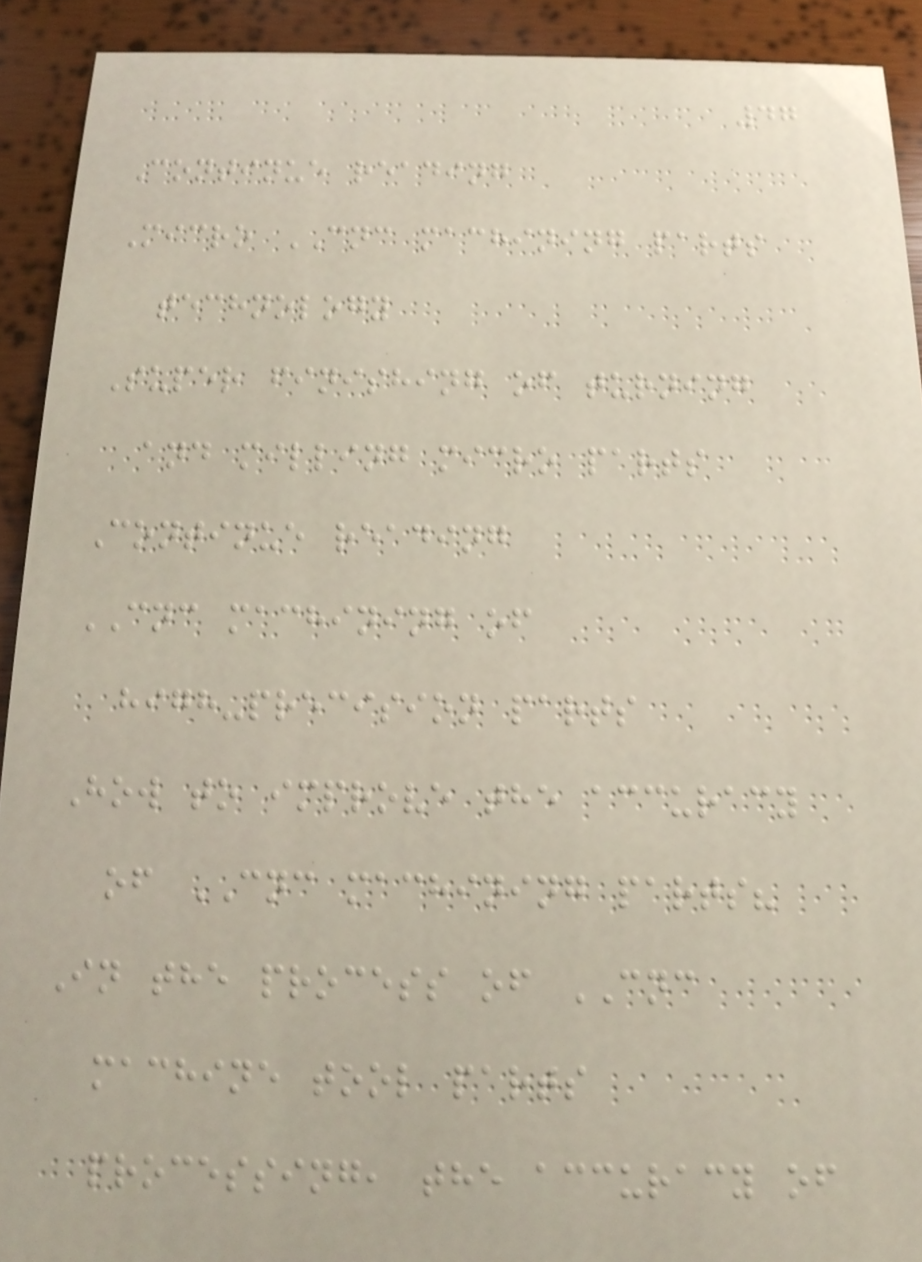47
Continue reading
Micro CNC machining parts
technology
Super finishing of turning
and milling micro parts
Continue reading
CNC machining of
high-precision parts
How to improve the accuracy
of CNC machining parts?
In the process of CNC
machine tool parts
processing, the accuracy of
